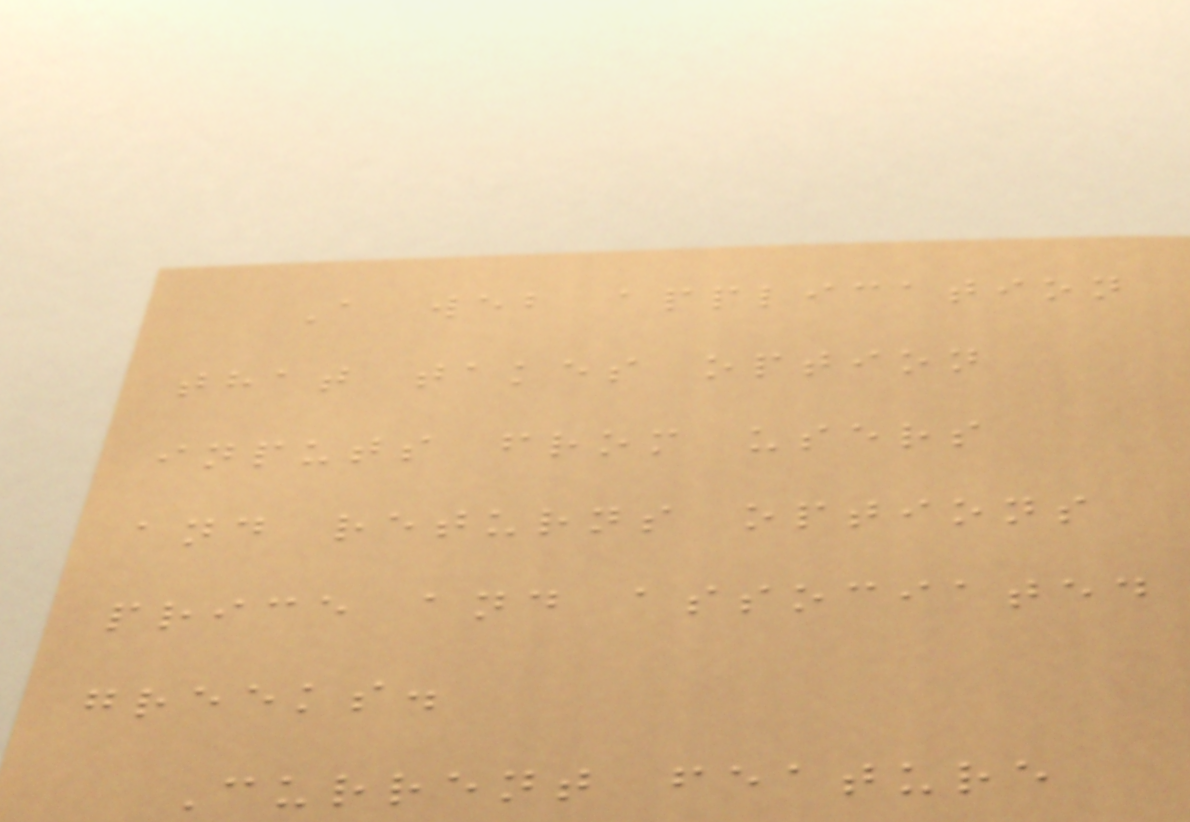A web application
that takes option
inputs from users
and returns options
price and associated
greeks.
Current feature
